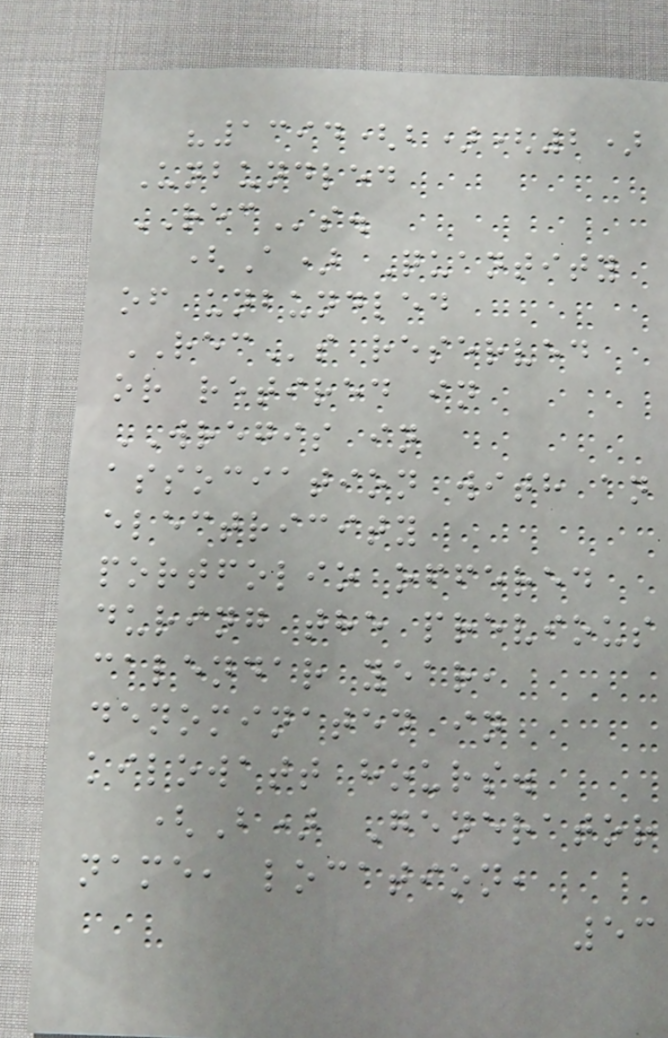"1394(b)(2)
Unbundled
RECs.
(A) Quantity
of unbundled
RECs reserved
or retired in
WREGIS in
association with an
electricity
portfolio offered
during the previous
calendar year,
denominated in
kilowatt hours.
(B) Generator
name, location,
53
